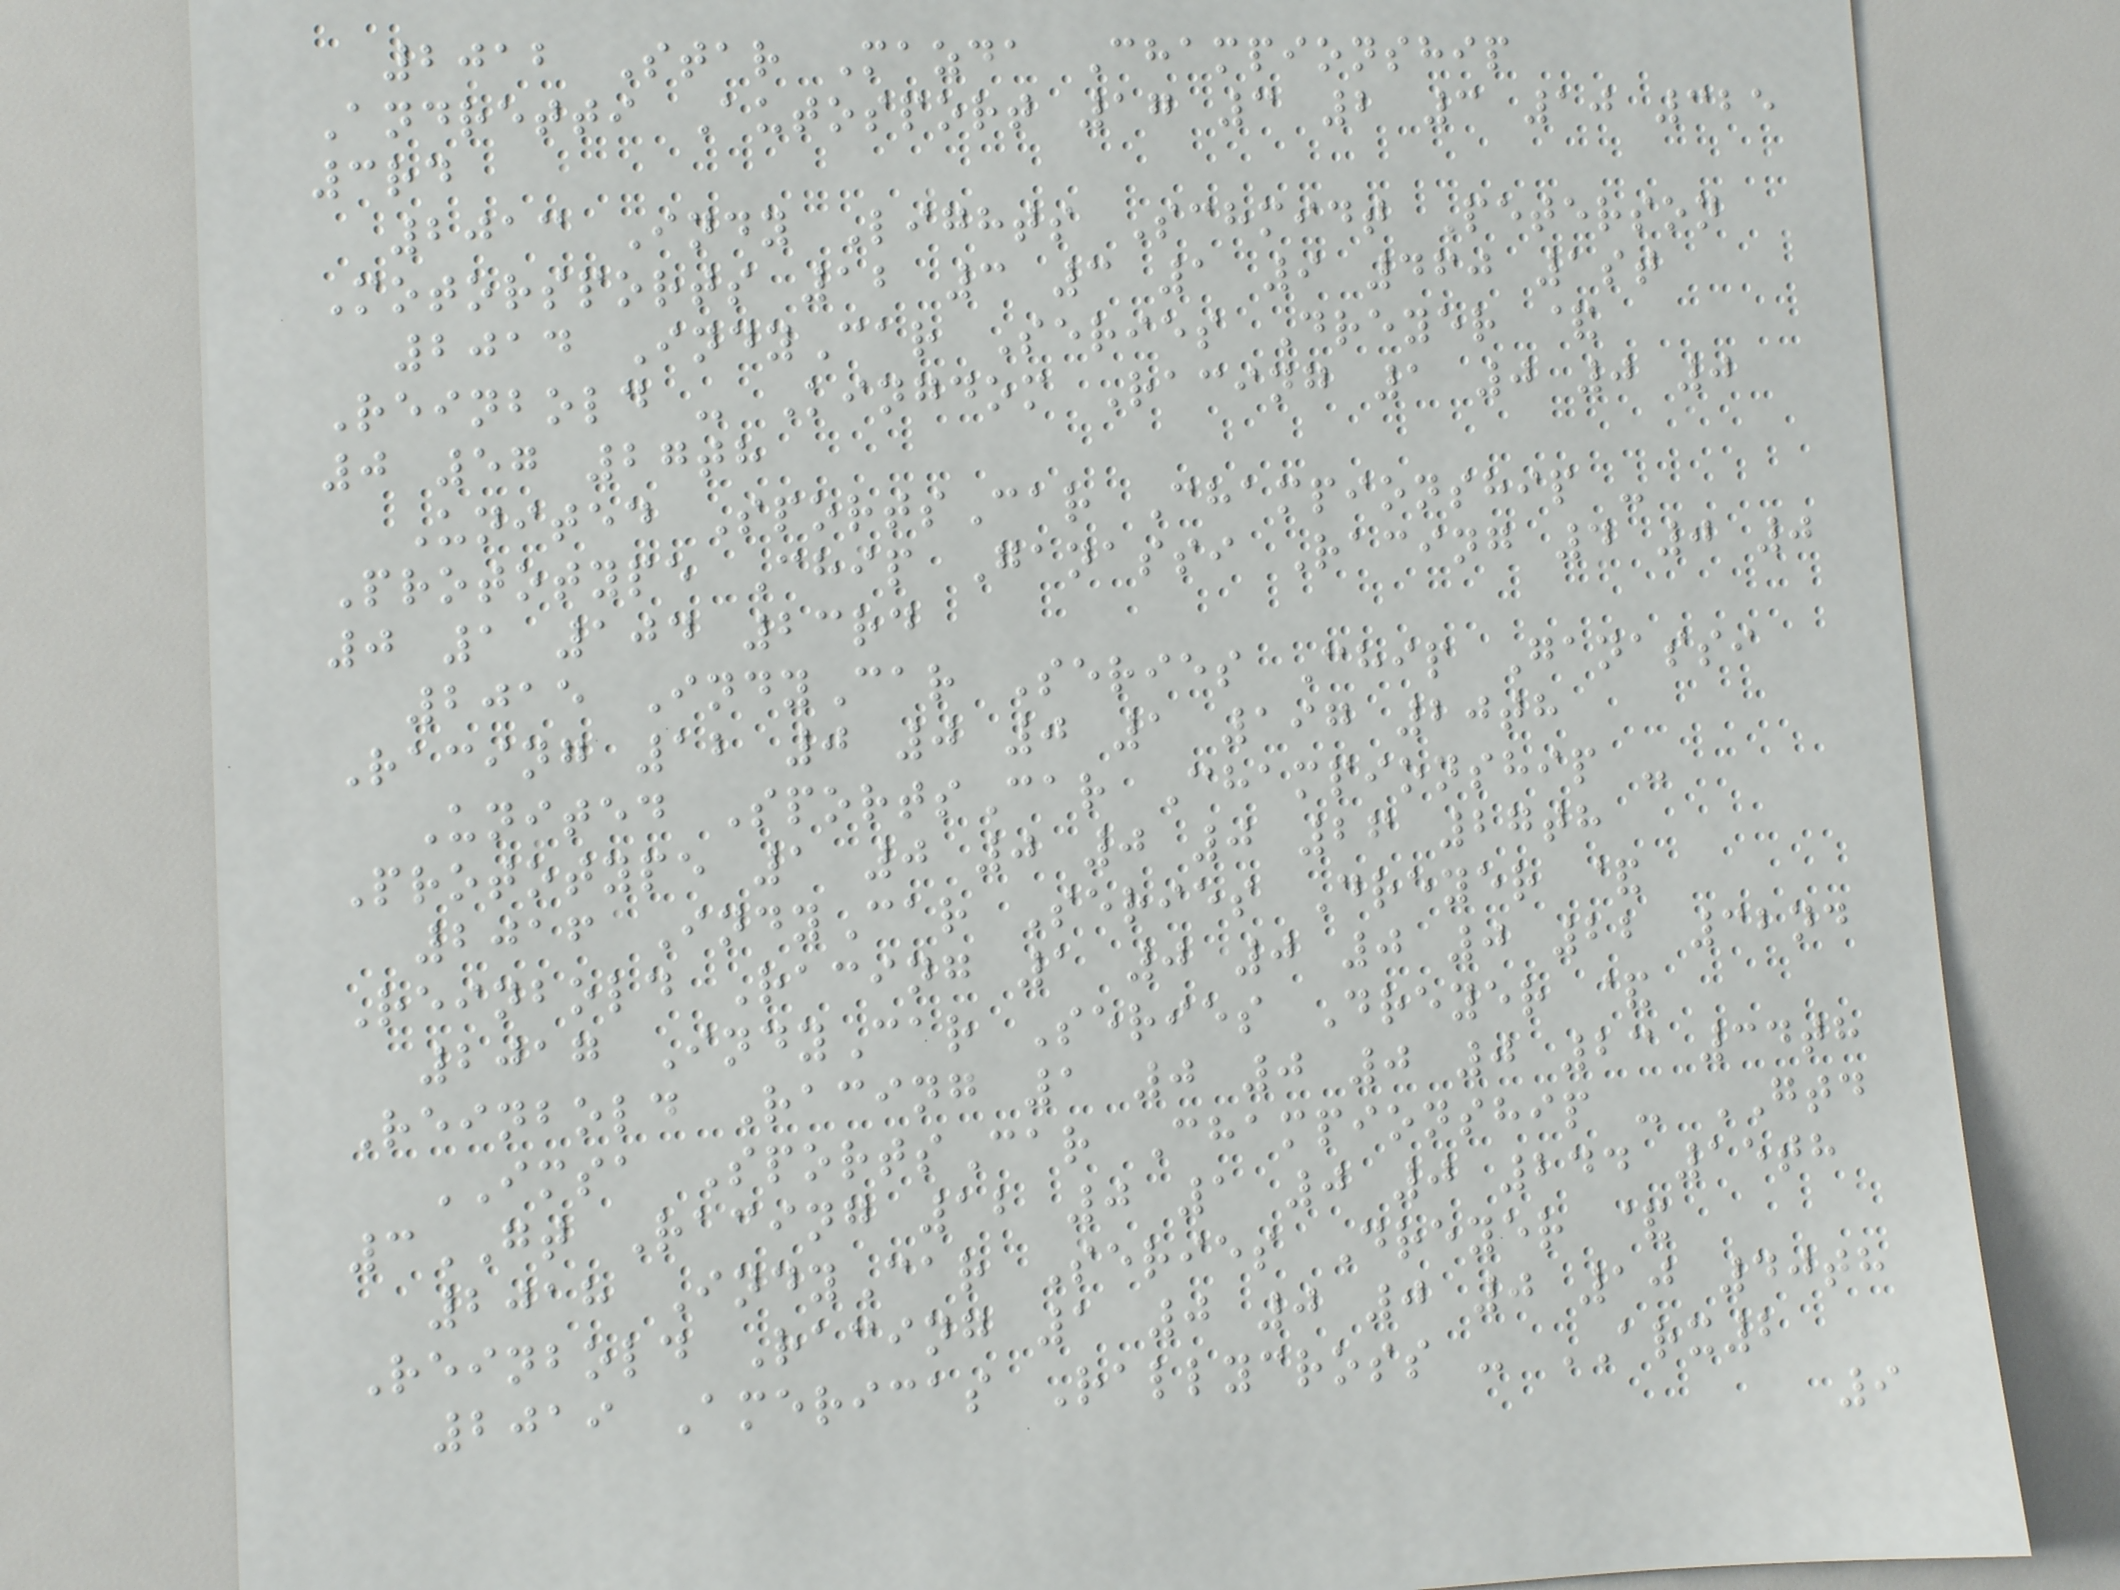2012 Star Mazda Championship
Andretti Autosport 17 3 2 3 10 325
3rd
2013 Indy Lights Schmidt Peterson
Motorsports 12 3 3 1 9 460 1st
2014 IndyCar Series Dreyer &
Reinbold - Kingdom Racing 1 0 0 0
0 57 27th
United SportsCar Championship -
Prototype Chip Ganassi Racing 4 0 0
0 1 104 23rd
2015 IndyCar Series Chip Ganassi
Racing 12 0 0 0 1 197 20th
United SportsCar Championship -
Prototype 1 0 0 0 0 26 27th
2016 IndyCar Series Dreyer &
Reinbold Racing 1 0 0 0 0 22 32nd
2017 IndyCar Series Dreyer &
Reinbold Racing 1 0 0 0 0 23 34th
IMSA SportsCar Championship - GTD
3GT Racing 12 0 1 0 0 244 15th
2018 IndyCar Series Dreyer &
Reinbold Racing 1 0 0 0 0 10 40th
2019 Americas Rallycross - ARX2
9
